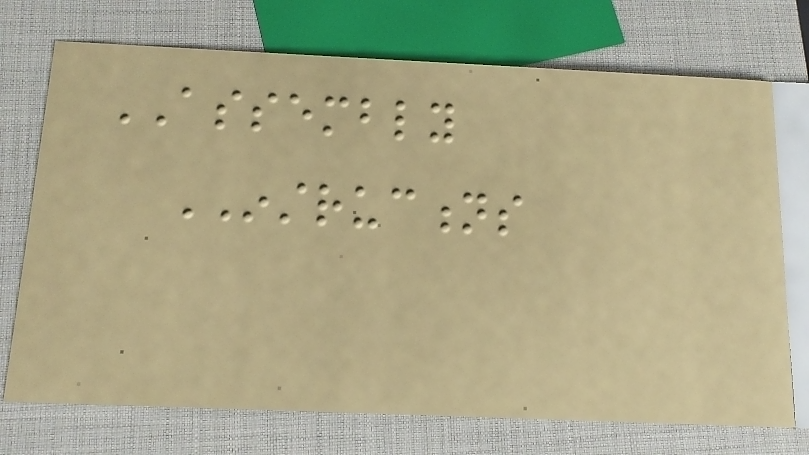ASSEMBLY
INSTRUCTIONS
